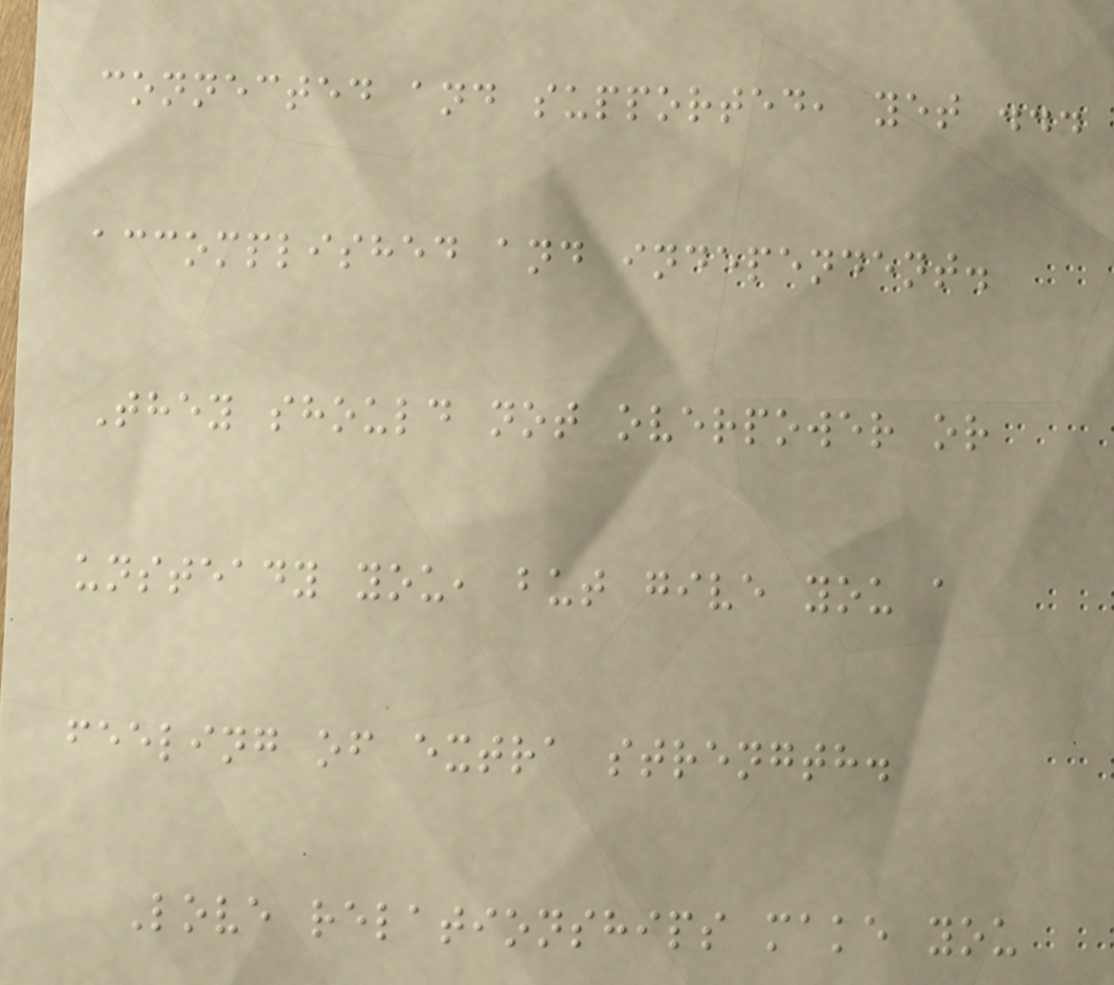connected and supported, yet ...
accomplished and independent.
They should not overpower or
unsteady you, but give you a
feeling of extra strength.
Love relationships make you
